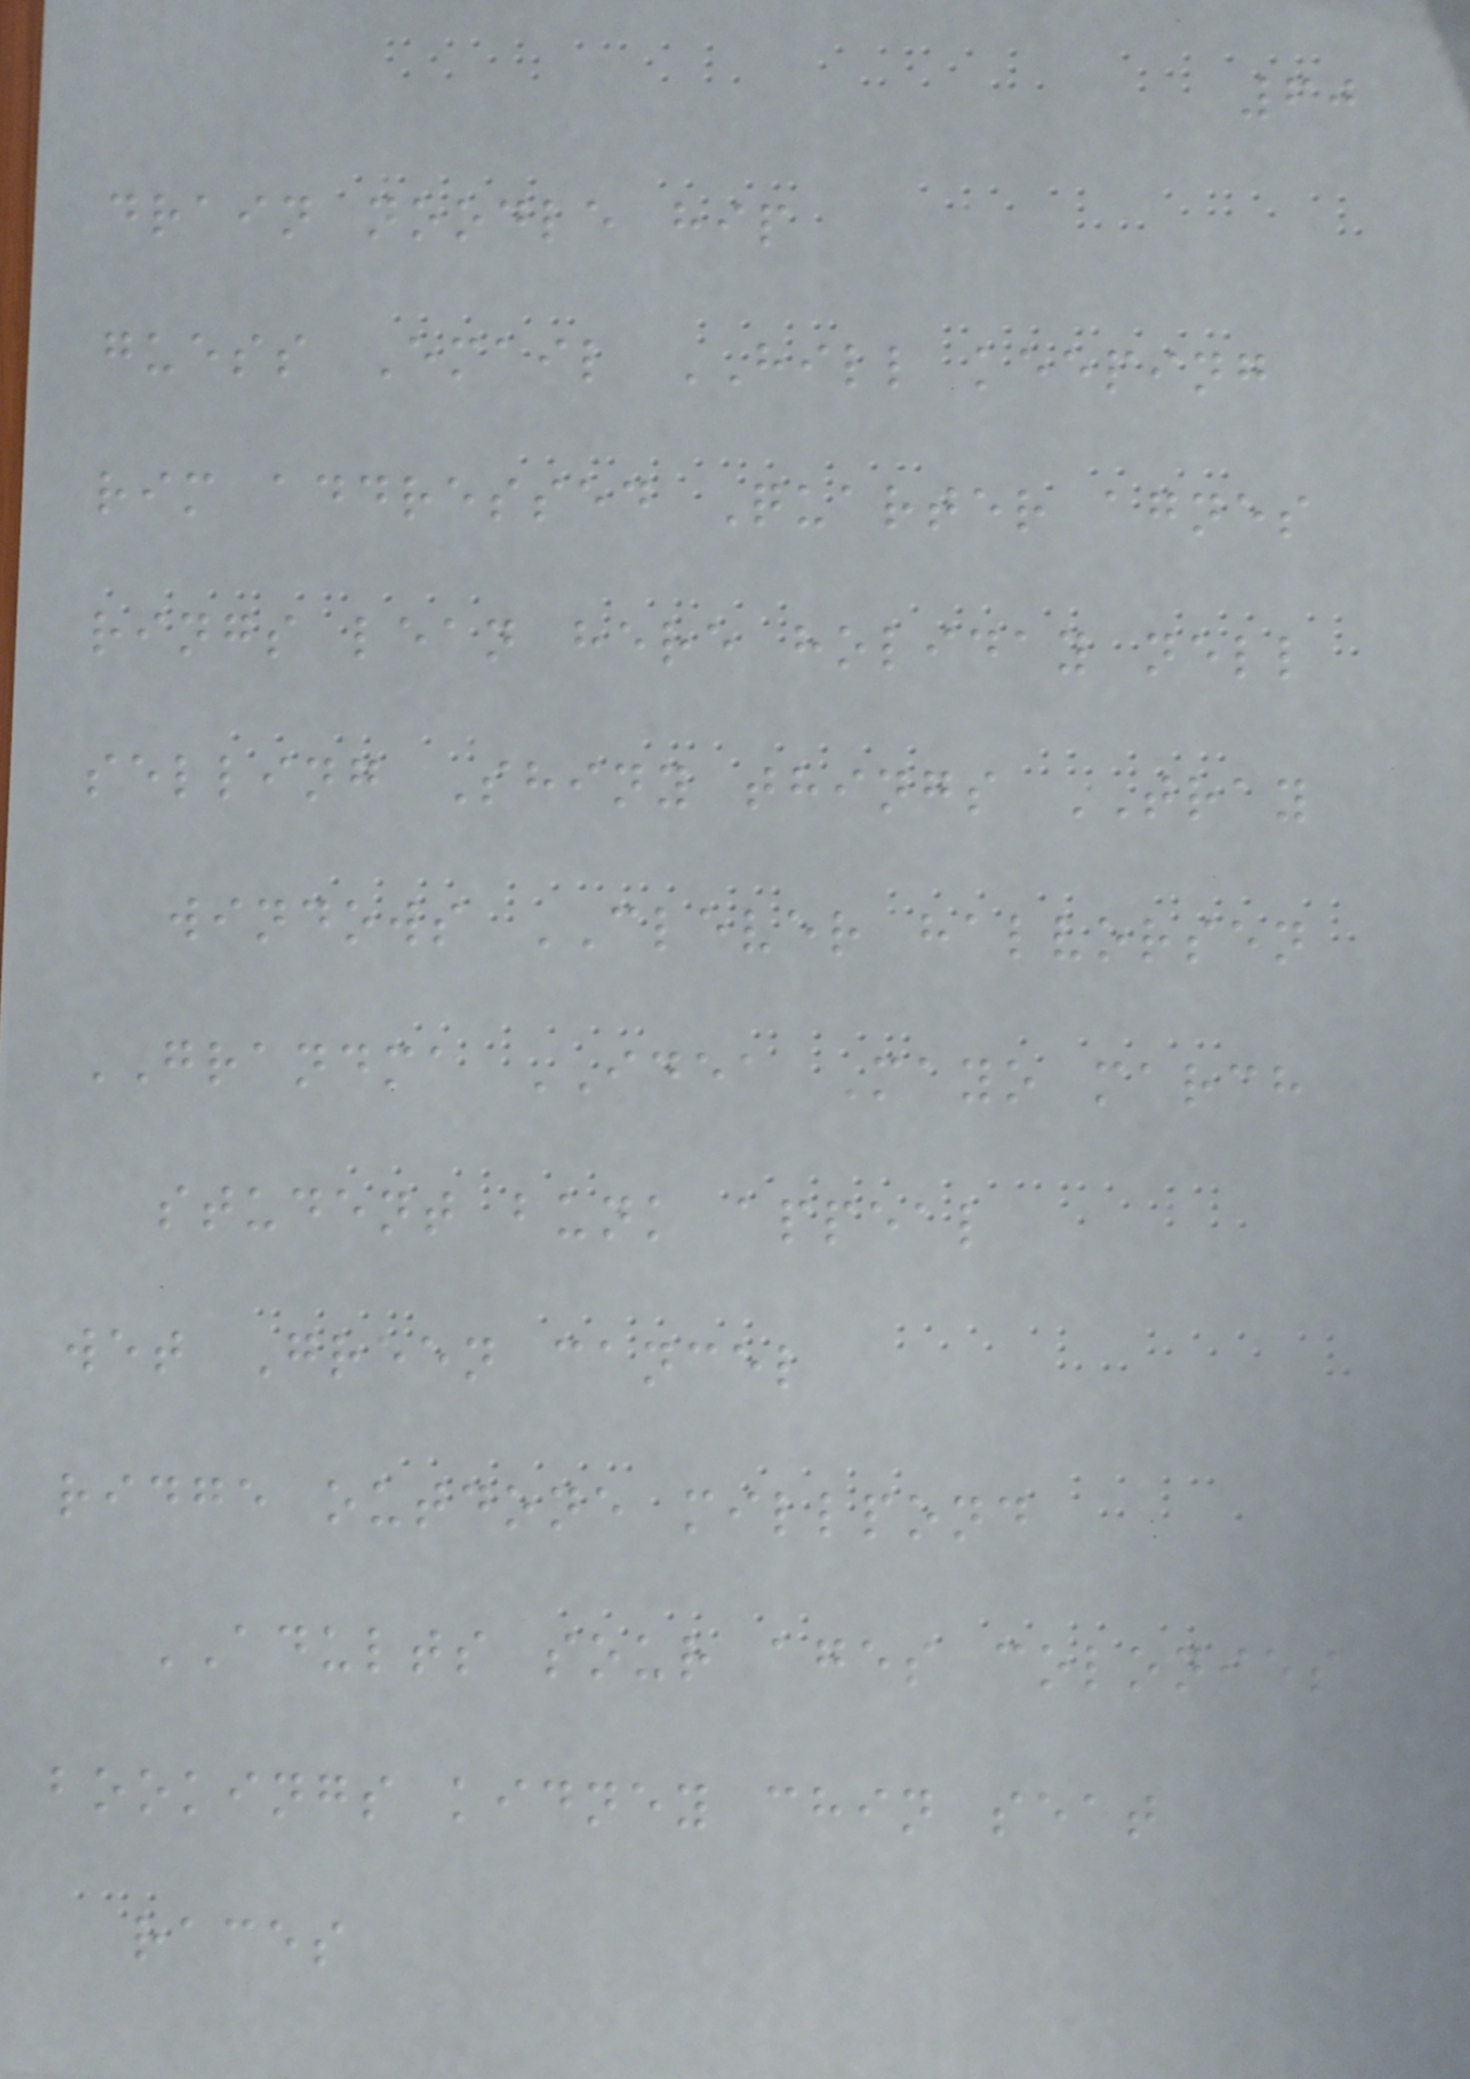60
drain noodle hip
guess Email HILL keeping
rim addressed Quarter agnes
rings lean here holiday nell
selling Shiny things TRAY
windows CLEVER halvorsen
GRANDMA IDEA Mayo march
student bunk appeal
wet Green cancel
ridge outdone millpond
ADULTS sour ages colonies
bookings kidney chin seat
races
